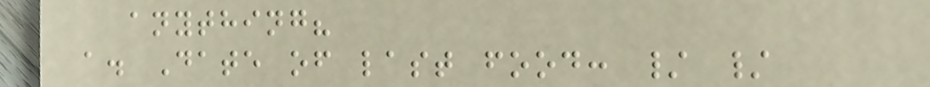anything?
a. Date of last food: / /
